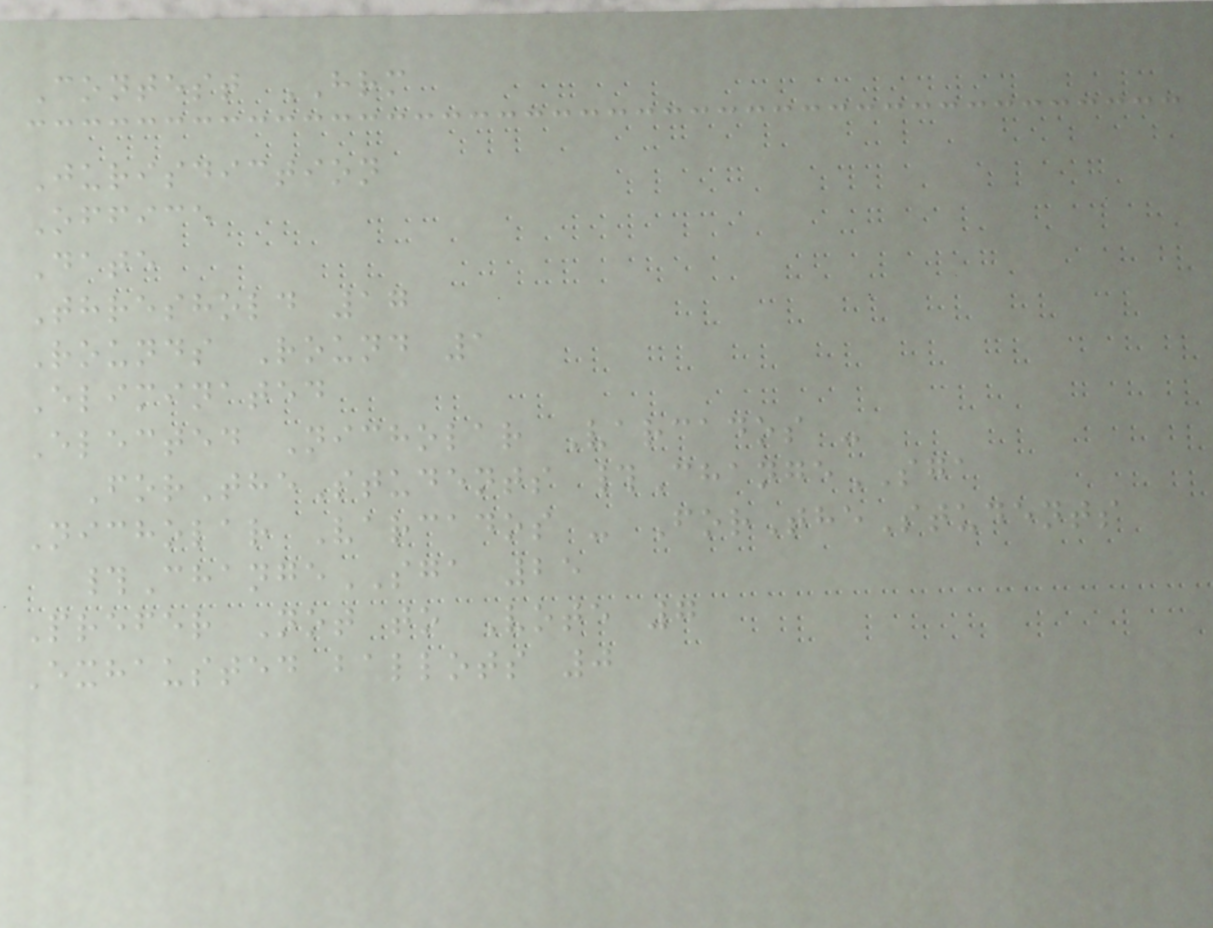Contest HRM
Jurisdiction
Office
Date
Threshold 17
Rounds Round 1
Eliminated
Elected Nicholar Varcados -
ForTheStudents #ChangeSGA
Nicholar Varcados - ForTheStudents
#ChangeSGA 25
Prefer Not to Vote 7
Exhausted ballots 0
